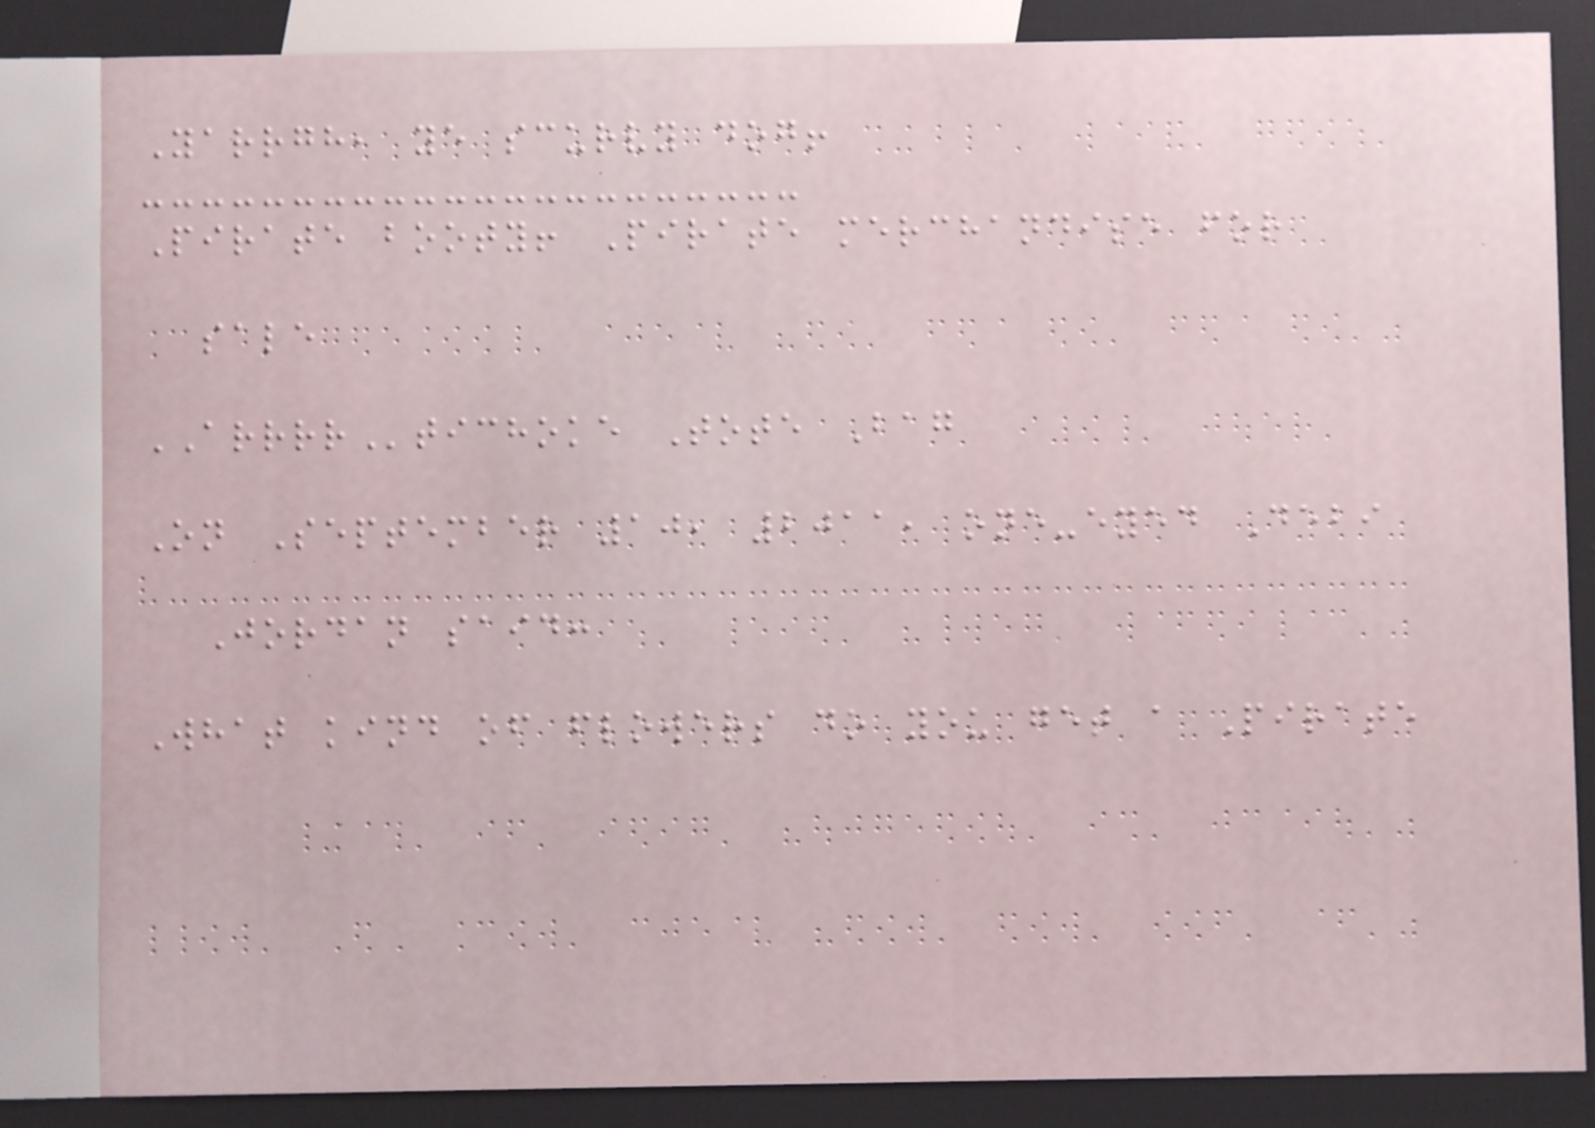Yarrgh, ye scurvy dog!
Pirate booty! Pirate merchandise for
sale
ARRRRtichoke Tote Bag
On September 10, 2011, one-eyed Debi
Jordan said:
What kind of flowers do you get a Pirate
